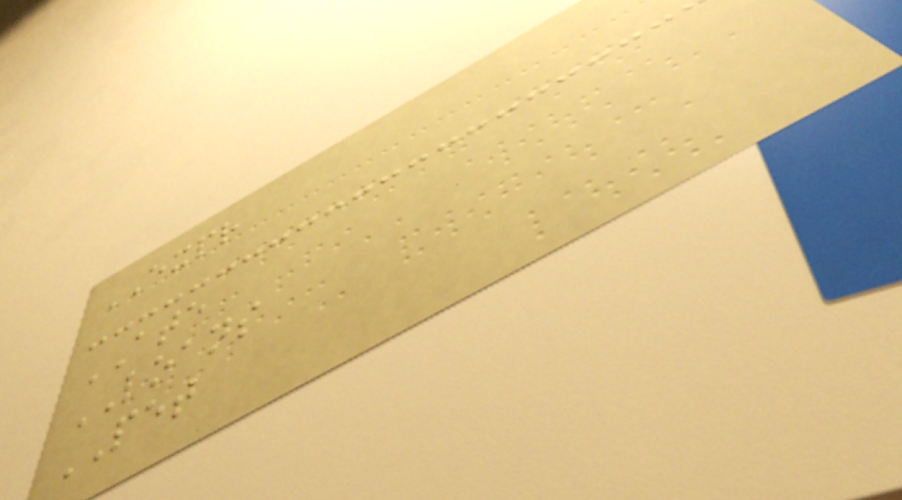EXPR
ATE
LOANS
PET
